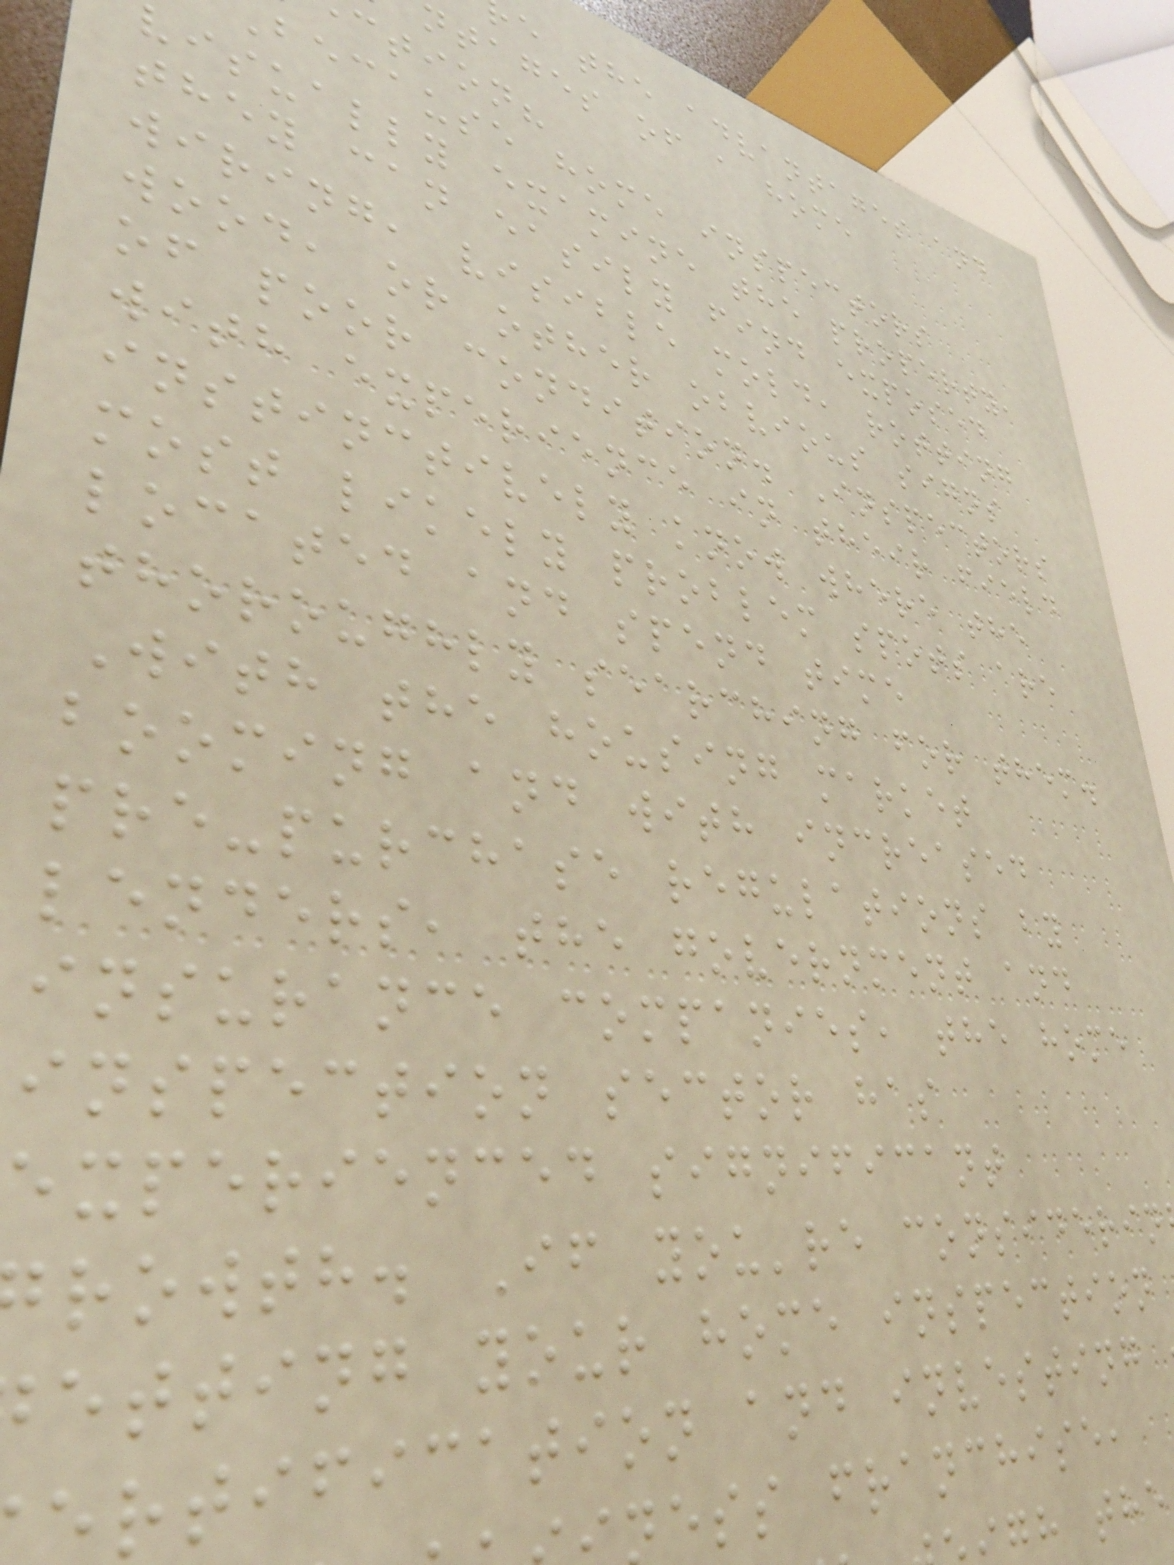e the advantages and
ntages of a home
ction?
because home inspectors
visually examine the property,
they can easily find exposed
wiring, visible mold, rotting
wood, or other obvious signs
of poor condition. Inspectors
with experience in their field
instinctively know where the
most likely problem spots are
located and spend time
thoroughly searching for them.
With the housing market
booming and with increased
pre-purchase regulations by
lenders, the government and
insurance companies, the home
inspection sector has
experienced significant
rowth. If you're considerin
etting your home inspection
rtification and investing
ess franchise,
